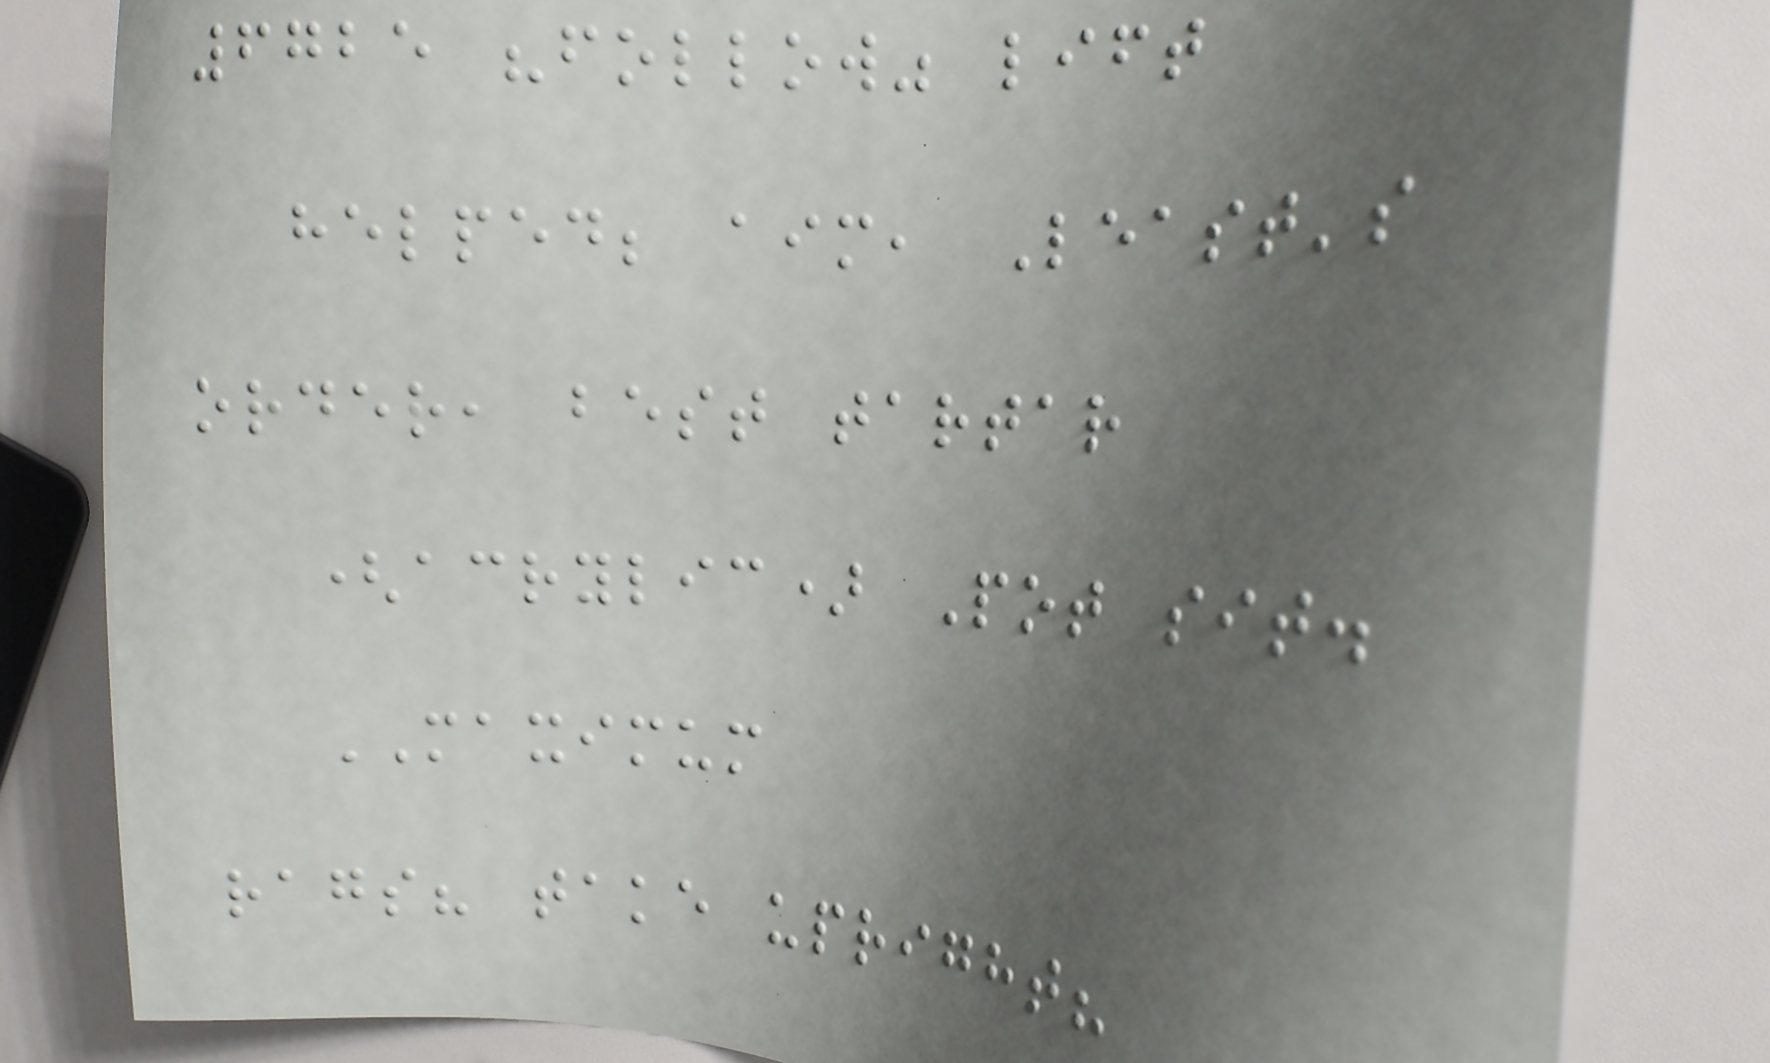6725 "follow" lift
helped; aim, Least's
order, best tartar
(acrylic) Pot sit.
MAXIMUM
rags? take upright?
